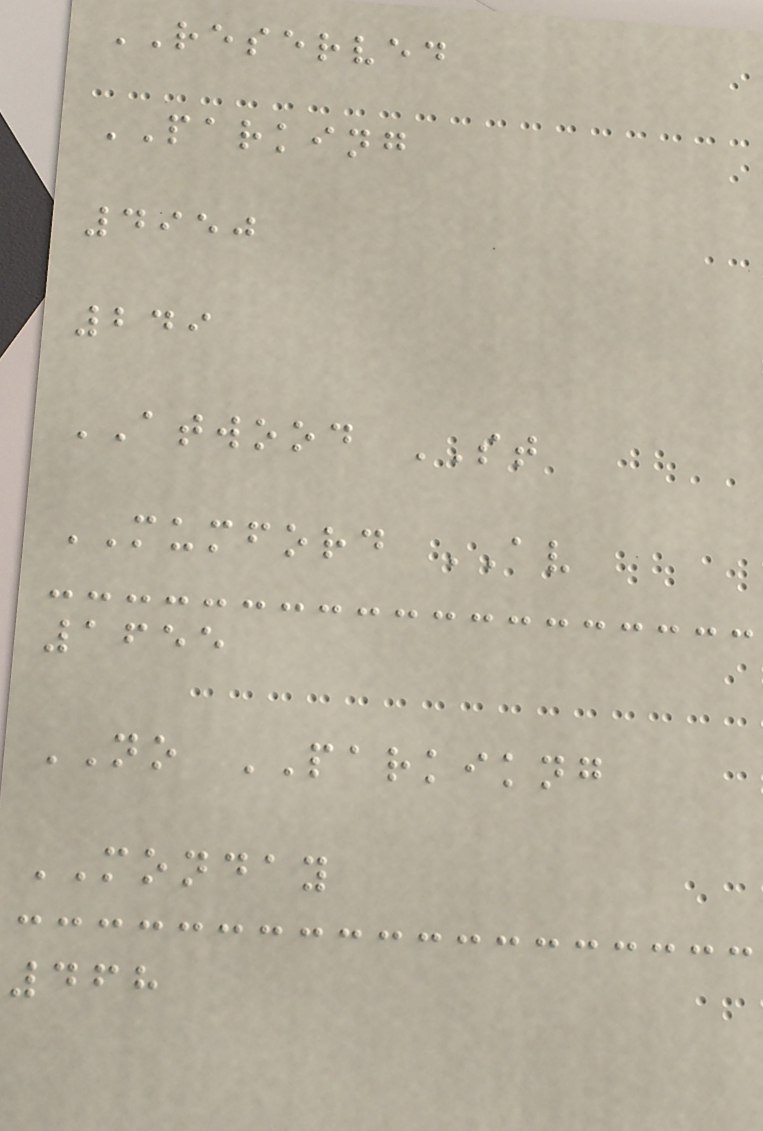RESERVED
PARKING
4950
249
ATWOOD ST
MUMFORD AV
1655
NO PARKIKNG
MONDAY
468
